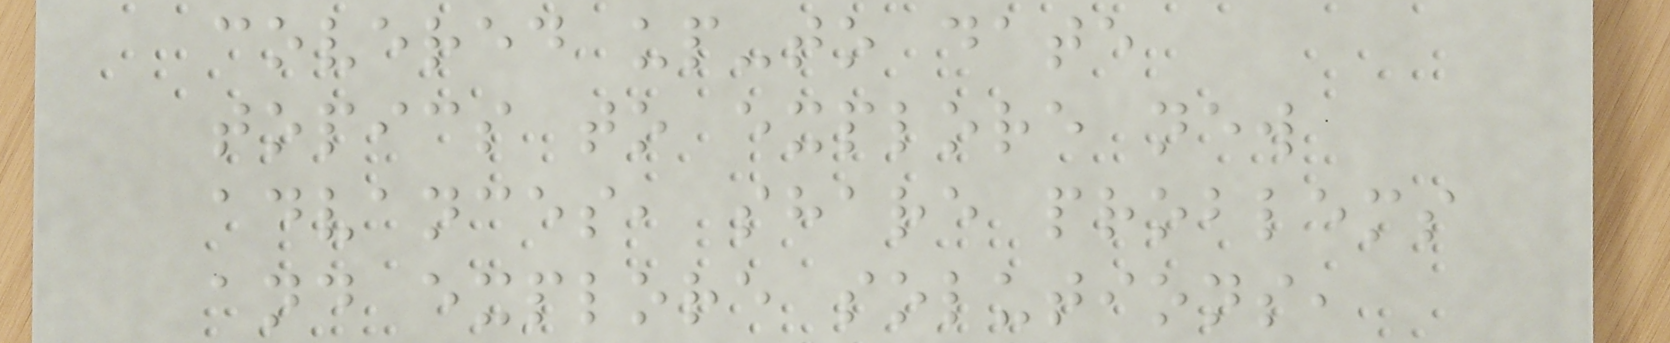covered up-to date
topics to explore new
advances, share problems
and explore solutions,
